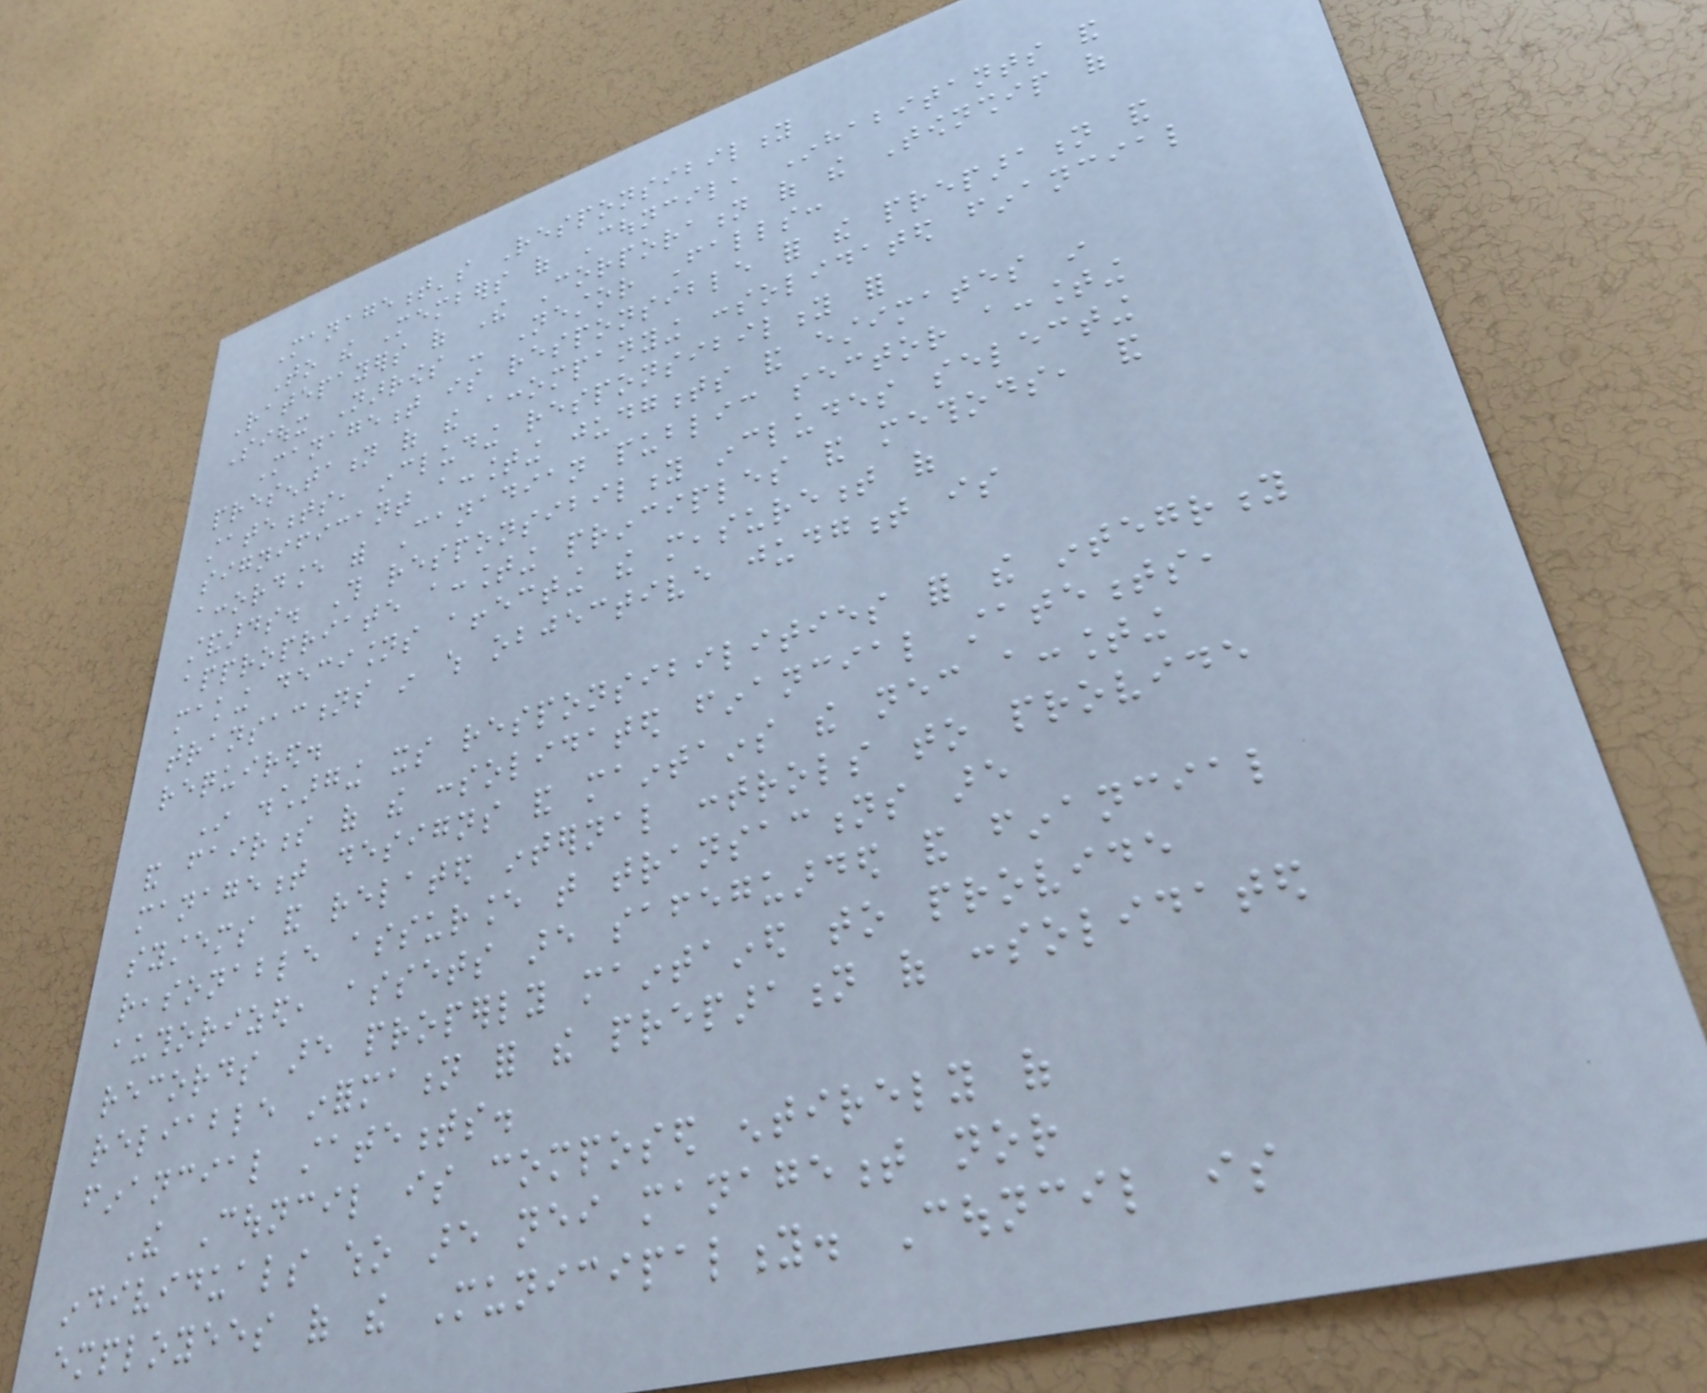Management's Responsibility
To the Members of Council, Inhabitants and
Ratepayers of The Corporation of the Township of
Sioux Narrows - Nestor Falls:
Management is responsible for the preparation and
presentation of the accompanying consolidated financial
statements, including responsibility for
significant accounting judgments and estimates in
accordance with Canadian public sector accounting
standards. This responsibility includes selecting
appropriate accounting principles and methods, and
making decisions affecting the measurement of
transactions in which objective judgment is
required.
In discharging its responsibilities for the integrity
and fairness of the consolidated financial statements,
management designs and maintains the necessary accounting
systems and related internal controls to provide
reasonable assurance that transactions are
authorized, assets are safeguarded and financial
records are properly maintained to provide
reliable information for the preparation of consolidated
financial statements.
The Council is composed entirely of
individuals who are neither management nor
employees of the Municipality. Council is
